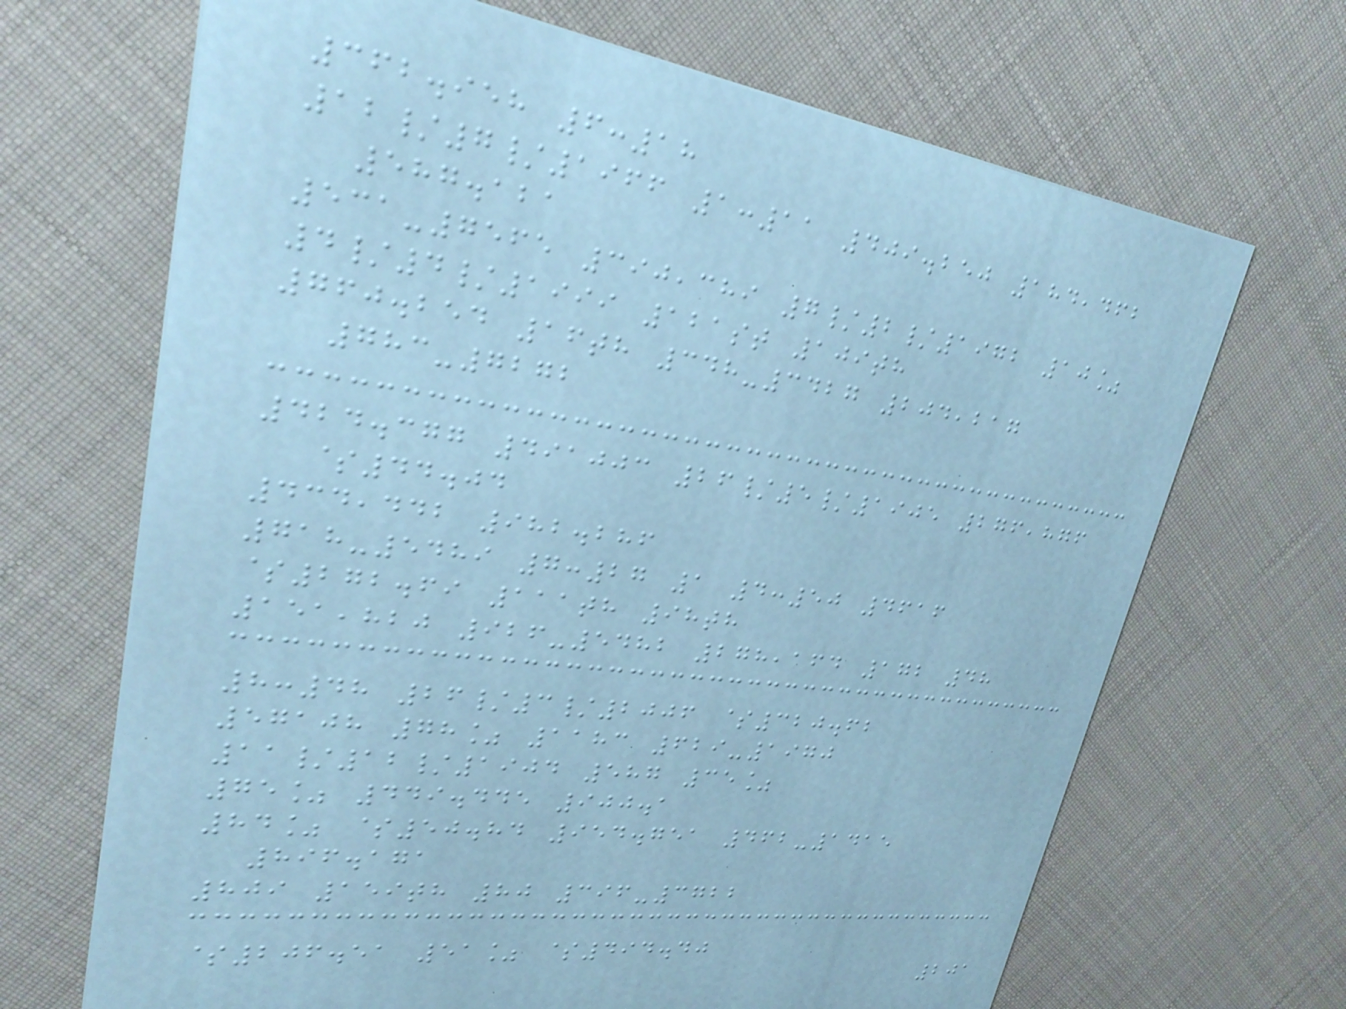362.958 6:18
12/7/1966 1:11 409.250 184,462
587.121
531-7565 390,389 7/2/1972 10%
4/4/1999 121st 109th
760.254 16th 348-3427 204,217
783-7272
424.377 491003 26/5/1905 276,876
$44.04
434,442 982.286
718-5489 7:27 1 4:50 4616
$272.69 111th 98th
151,820 926-5482 278,164 172 48
8:48 26/3/2006 $320.62
57108 78% 1183 629-1970
11/12/1904 587 35%
75% 449.445 900.1
84% $50.84 954.751 462-1415
896.171
809 159th 80 396-3722
$206.51 51% $494.40
201
